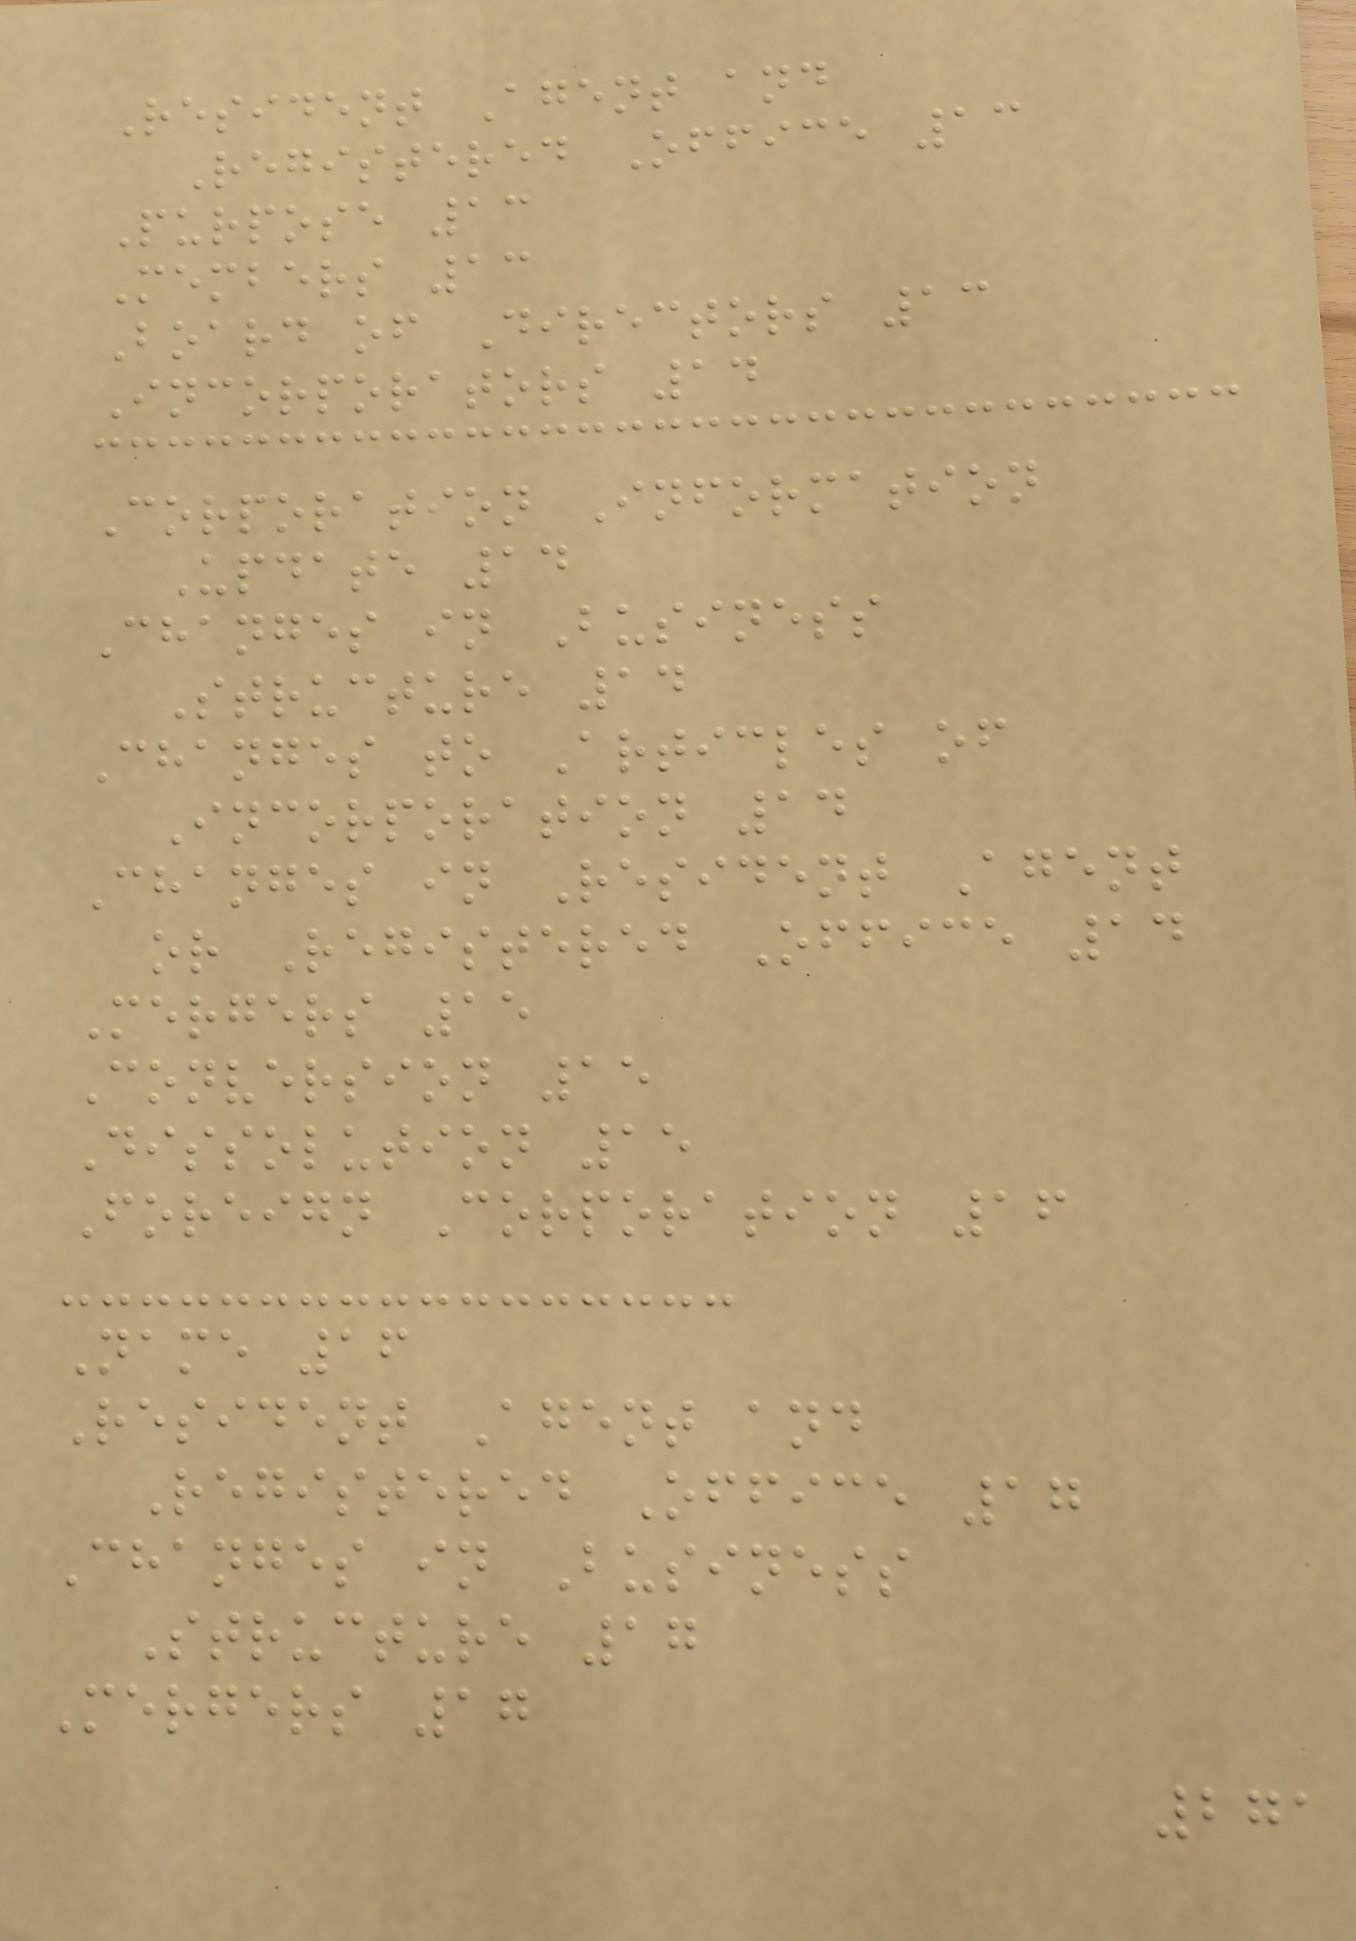Resident Agent and
Registered Office 13
Purpose 13
Members 13
Board of Directors 13
Incorporators 14
Corporation Information
Update 14
Changes in Business
Structure 14
Changes to Articles of
Incorporation 14
Changes in Resident Agent
or Registered Office 14
Mergers 15
Conversion 15
Dissolution 15
Foreign Corporation 16
Name 16
Resident Agent and
Registered Office 17
Changes in Business
Structure 17
Mergers 17
271
